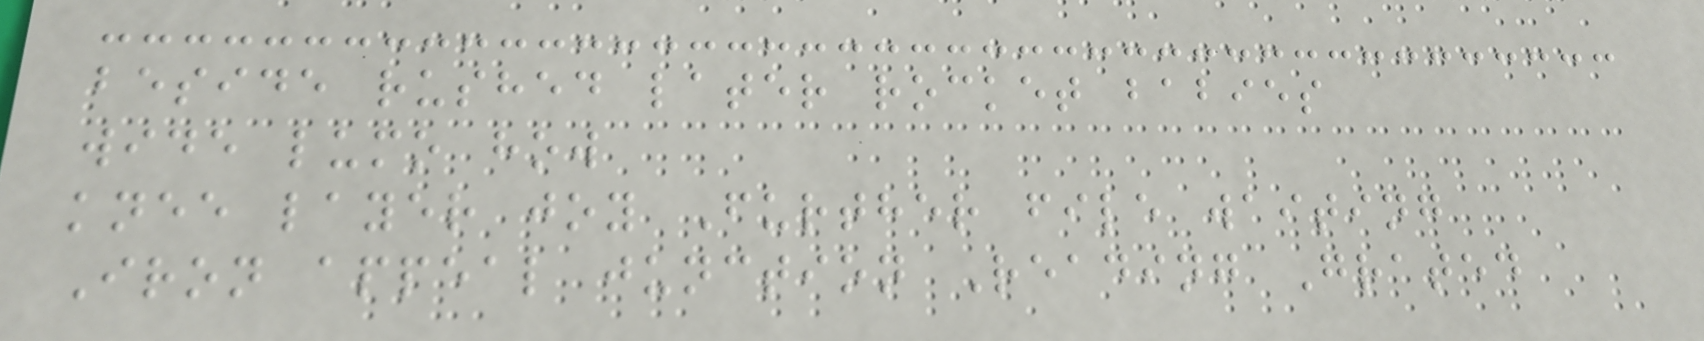beside rushed later rocket babies
wide lumo how
knee layer joy Further file waiting
Iron appeal junction Reading Grated
